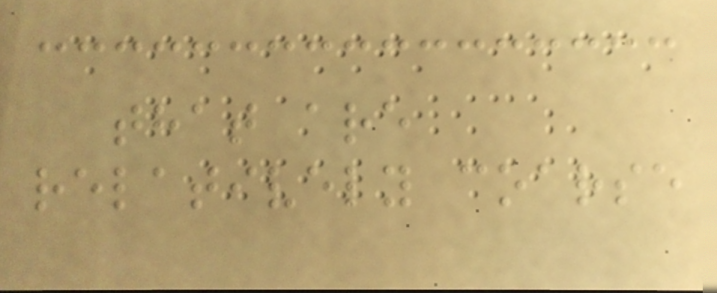that are
relatively coarse
